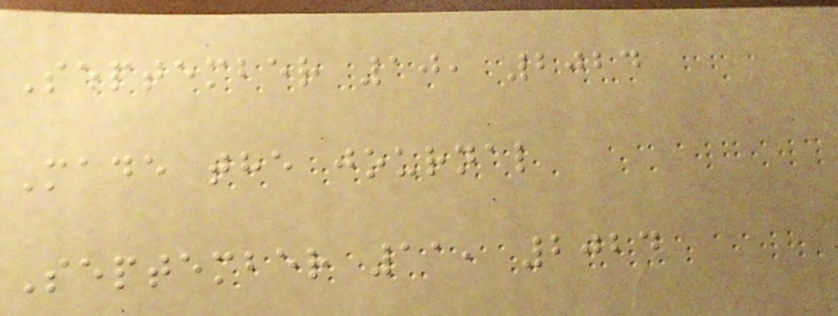September 10, 2024
Made the journal
September 11, 2024
